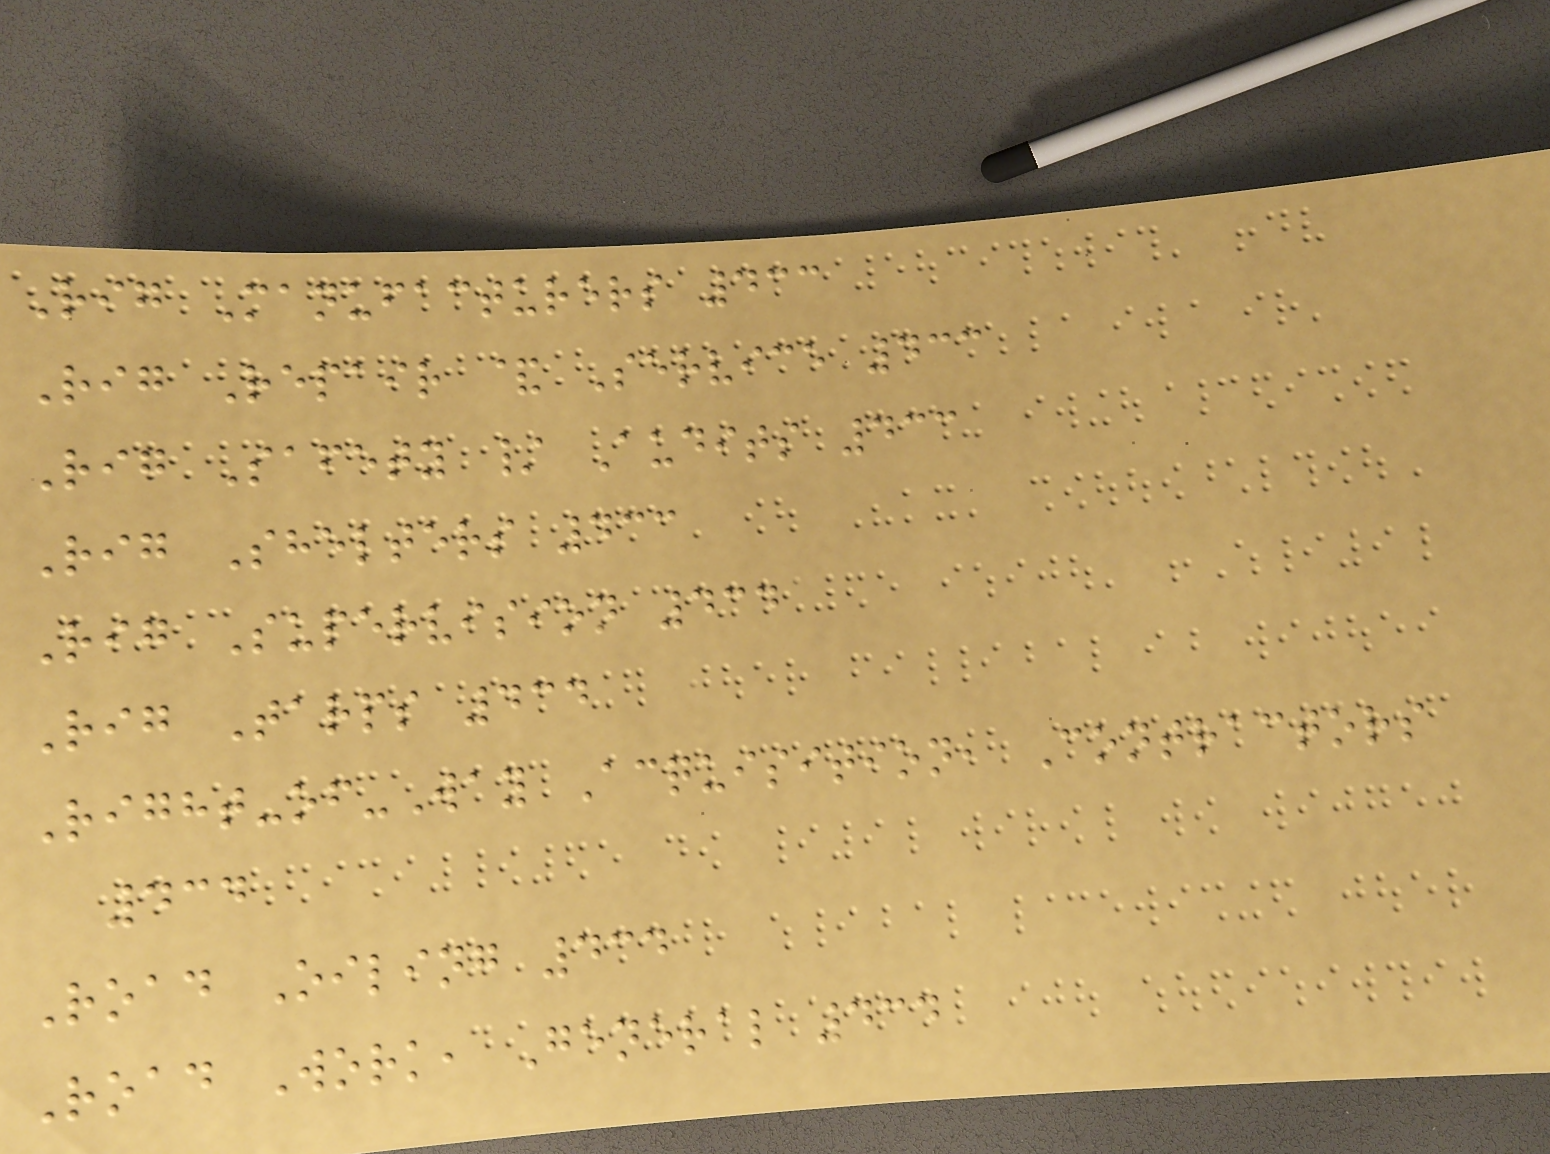Rig Manufacturers 433
Rig Repair & Service 433
Rig Safety / Audits 433
Rig Shelters 433
Rig Supervision 434
Rig Tarps 434
Right-of-Way Acquisition, Contractors
434
Road Oiling 434
Road Work, General 434
